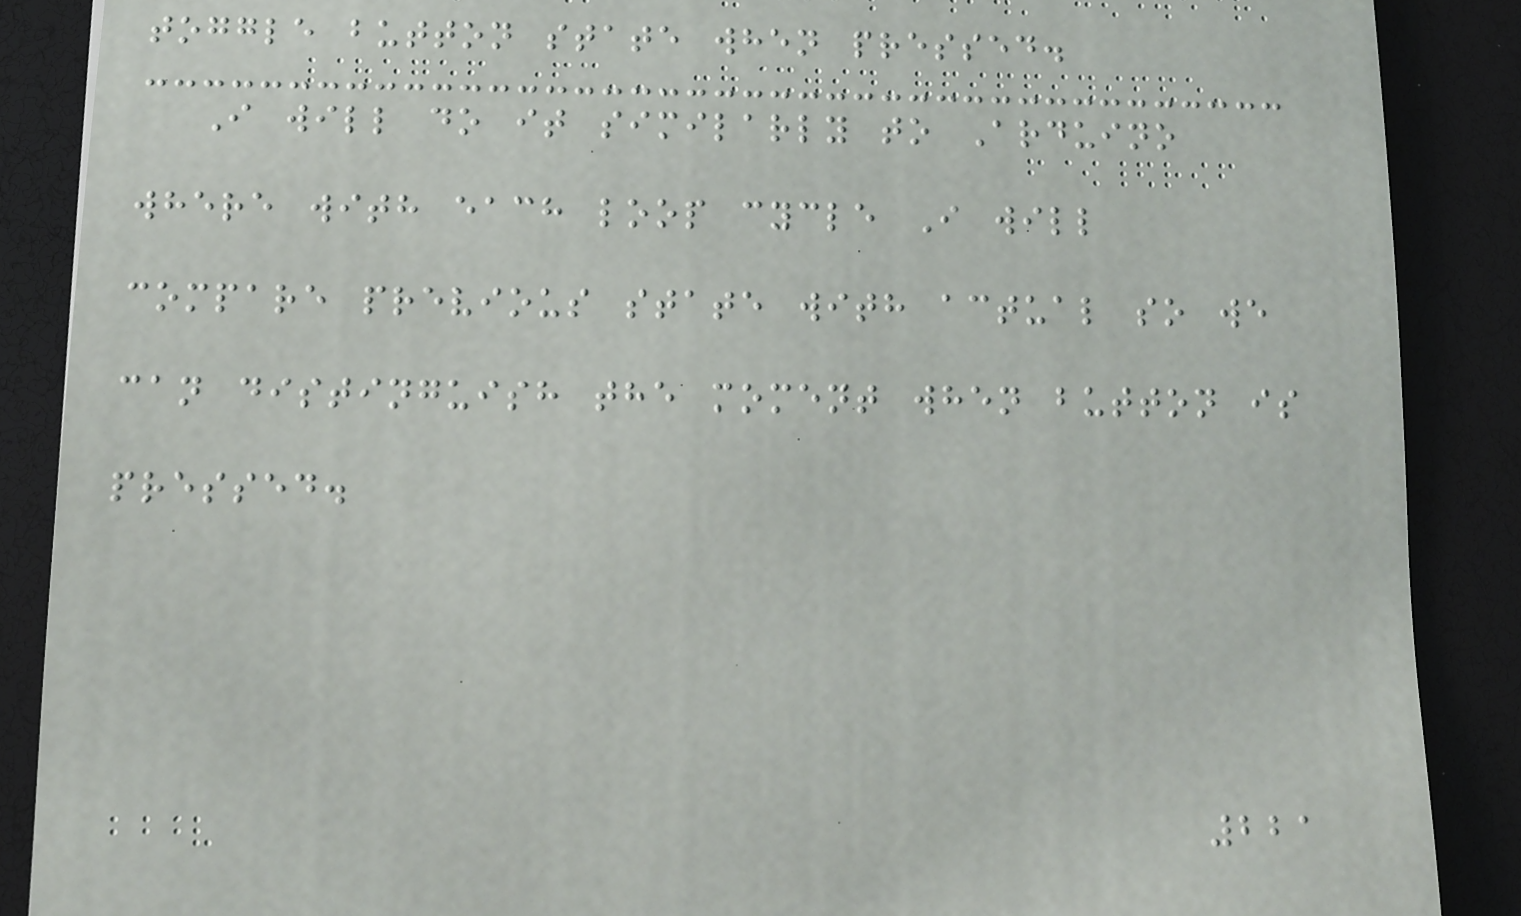toggle button state when pressed.
I will do it similarly to Arduino
where with each loop cycle I will
compare previous state with actual so we
can distinguish the moment when button is
pressed.
221
